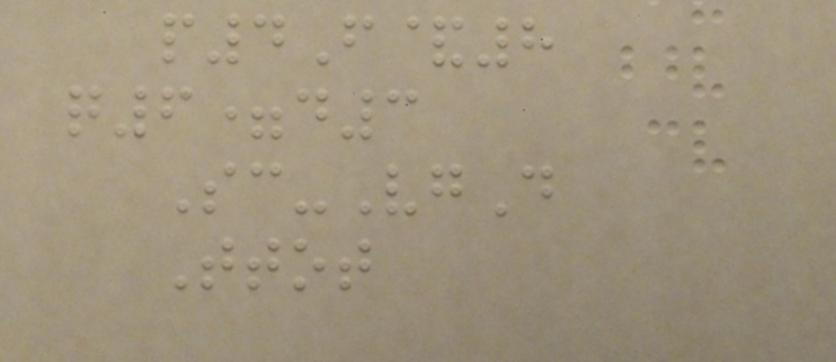p4F&8
q6=d3
Sc-VgD
Ttot
